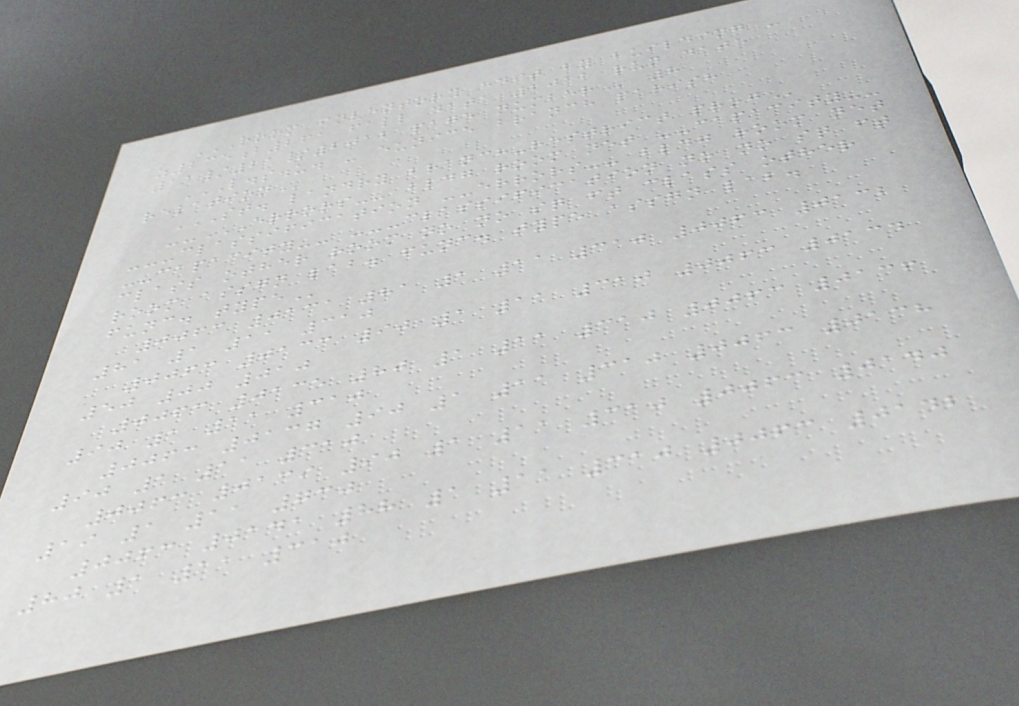ROOM INVENTORY EDIT BY BUILDING -
Z235B261 FALL DATA 2012 RUN DATE
11/21/2012 PAGE NUMBER 8
L.S.U. - EUNICE BRANCH PARISH
RELATION
ST. LANDRY BRANCH-RESTRICT PROG
--ERRORS-- BLDG ROOM NET --CAPACITY--
---CLASSIFICATION --ERRORS-- BLDG ROOM NET
--CAPACITY-- ---CLASSIFICATION NO NO SQ FT
CLASS OTHER ROOM NO NO SQ FT CLASS OTHER
ROOM ASSGN LAB. FUNC. TYPE ASSGN LAB.
FUNC. TYPE
0063 0131 81 1 11 310 0063 0132
81 1 11 310
0063 0133 90 1 11 310 0063 0134
50 00 010
0063 0135 80 1 11 310 0063 0136
90 1 11 310
0063 0137 90 1 11 310 0063 0138
90 1 11 310
0063 0139 90 1 11 310 0063 0140
19 1 11 730
0063 0141 88 1 11 310 0063 0142
80 1 11 310
